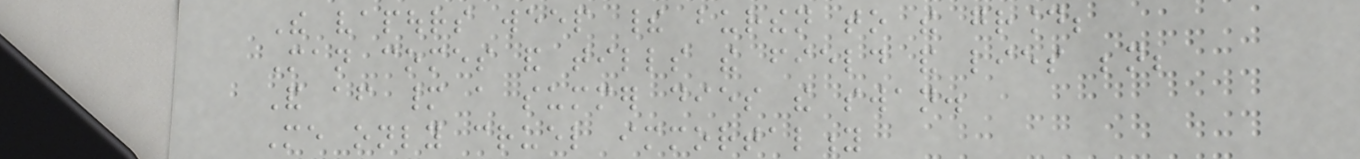The vapours weep their burthen to the ground;
Man comes and tills the field and lies beneath;
And after many a summer dies the swan.
Me only cruel immortality
